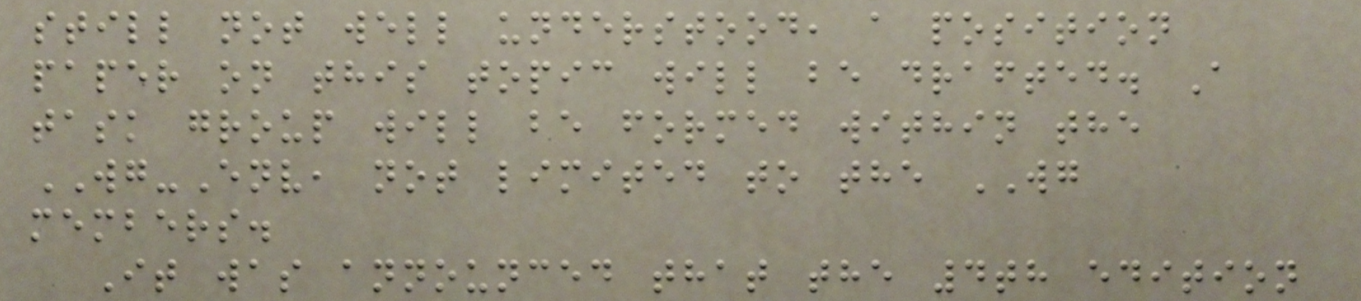still not well understood, a position
paper on this topic will be drafted. A
task group will be formed within the
WG-Env, not limited to the WG
members.
It was announced that the 4th edition
